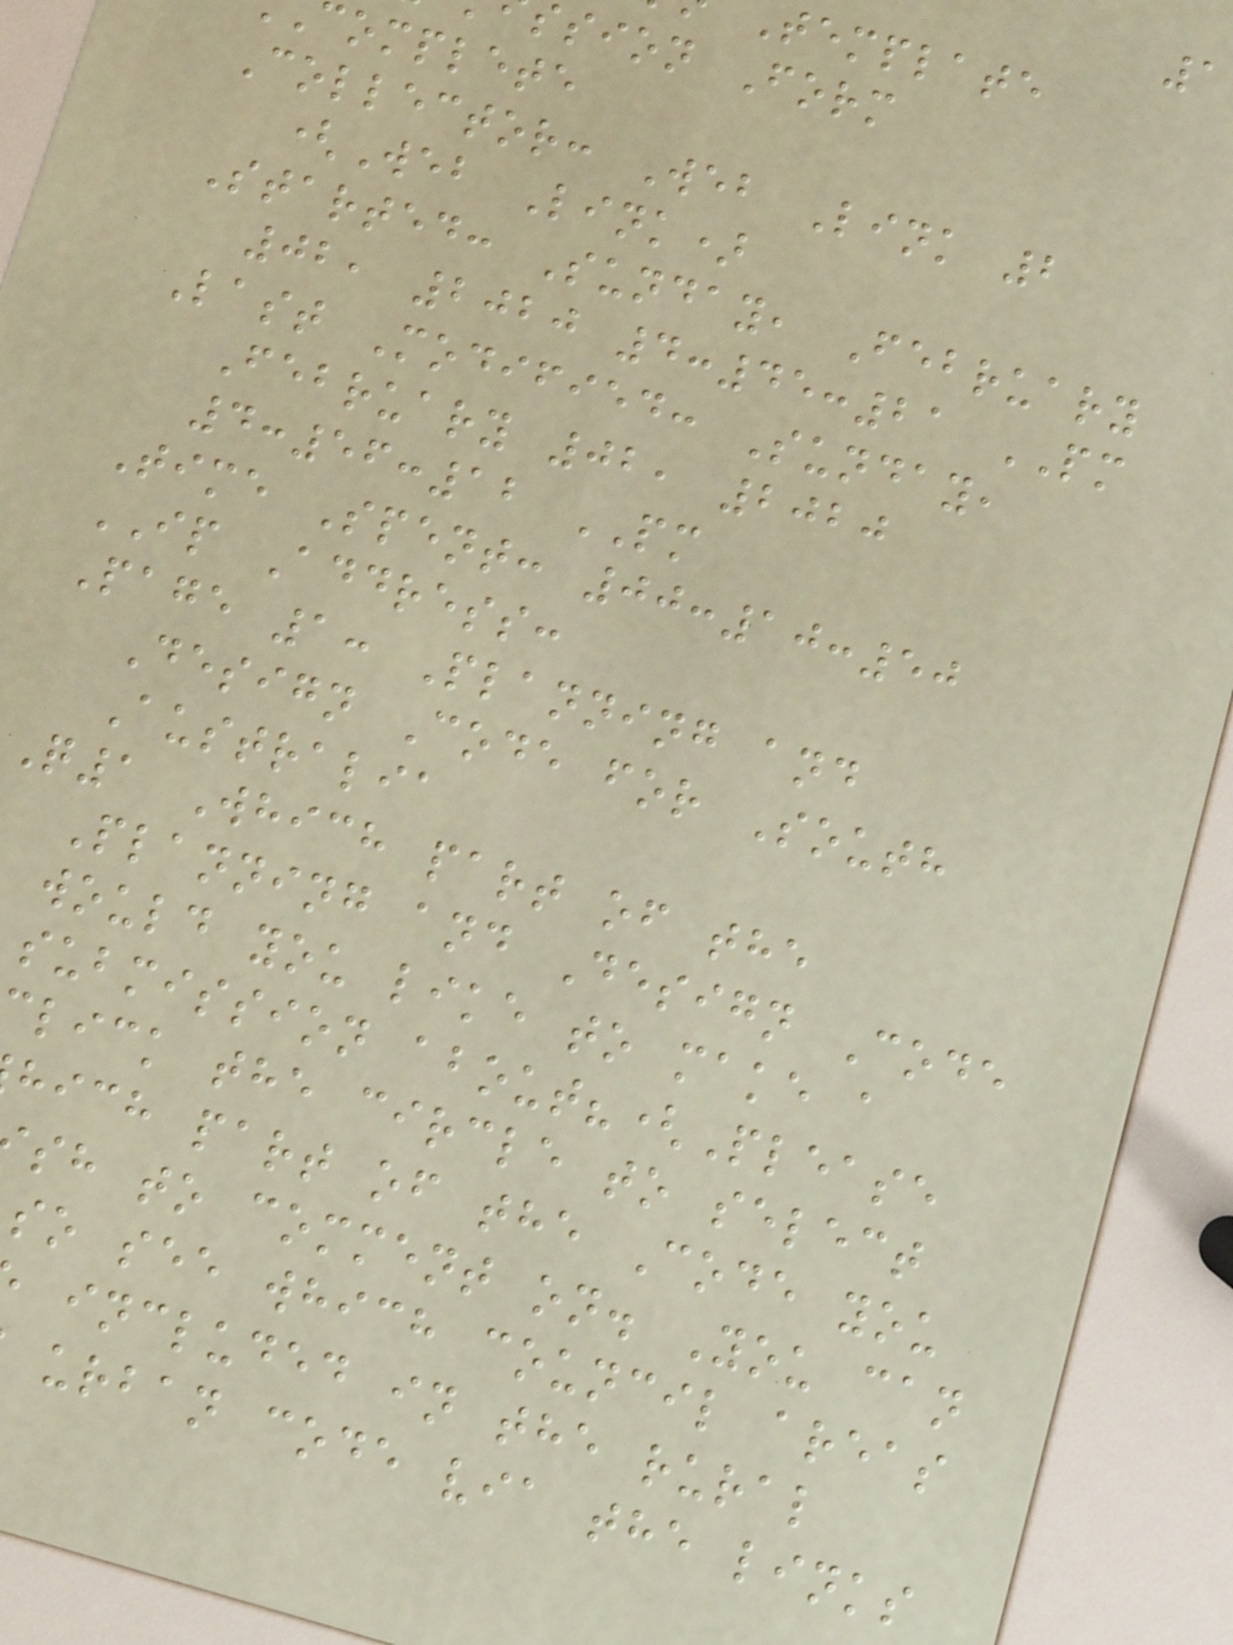template
sion Form
omplete
Collector: Web Link 2
(Web Link)
Started: Sunday, February
02, 2020 4:45:21 PM
Last Modified: Sunday,
February 02, 2020
4:56:12 PM
Time Spent: 00:10:50
IP Address:
Page 1: Planning and
Design Code for South
Australia
Q1 Which part of the
Planning and Design Code
would you like to make a
submission about?(Please
lick the circle to select
hich part of the Code you
sh to comment on. You can
so see which council areas
included in the rural
urban code via the links
